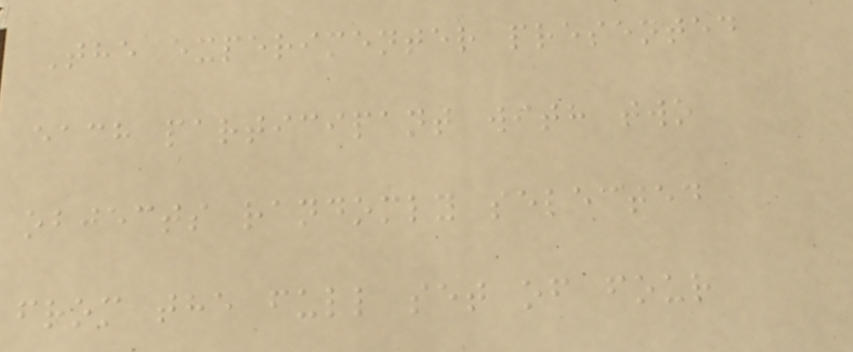The experimenter presented
each participant with two
objects randomly selected
from the full set of four
